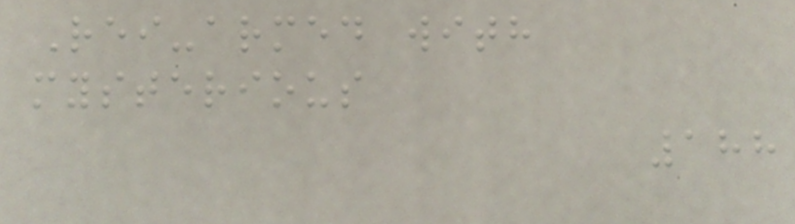Rei-armed with
mysterious
188
